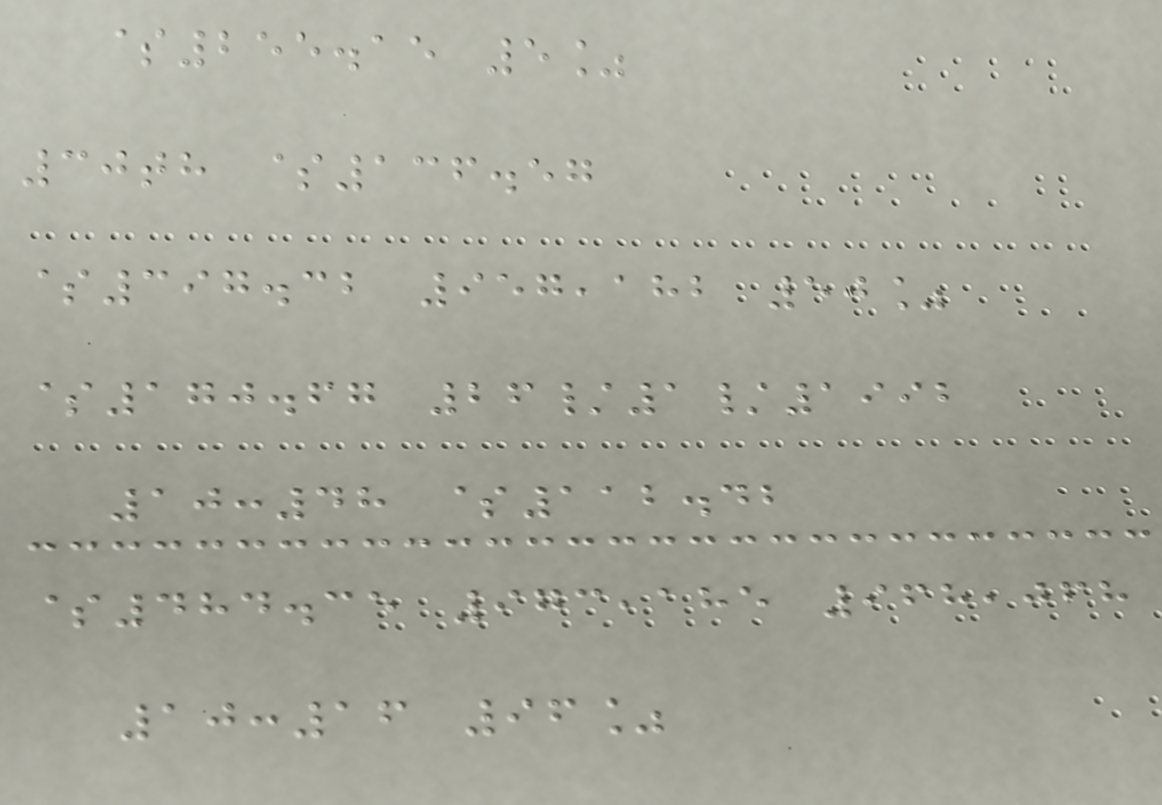$255.15 5%
30th $136.57
$397.32 957,182 50%
$170.67 26/1/1992
10:48 $112.42
$484.35 973,185 968,068
10:16 96%
